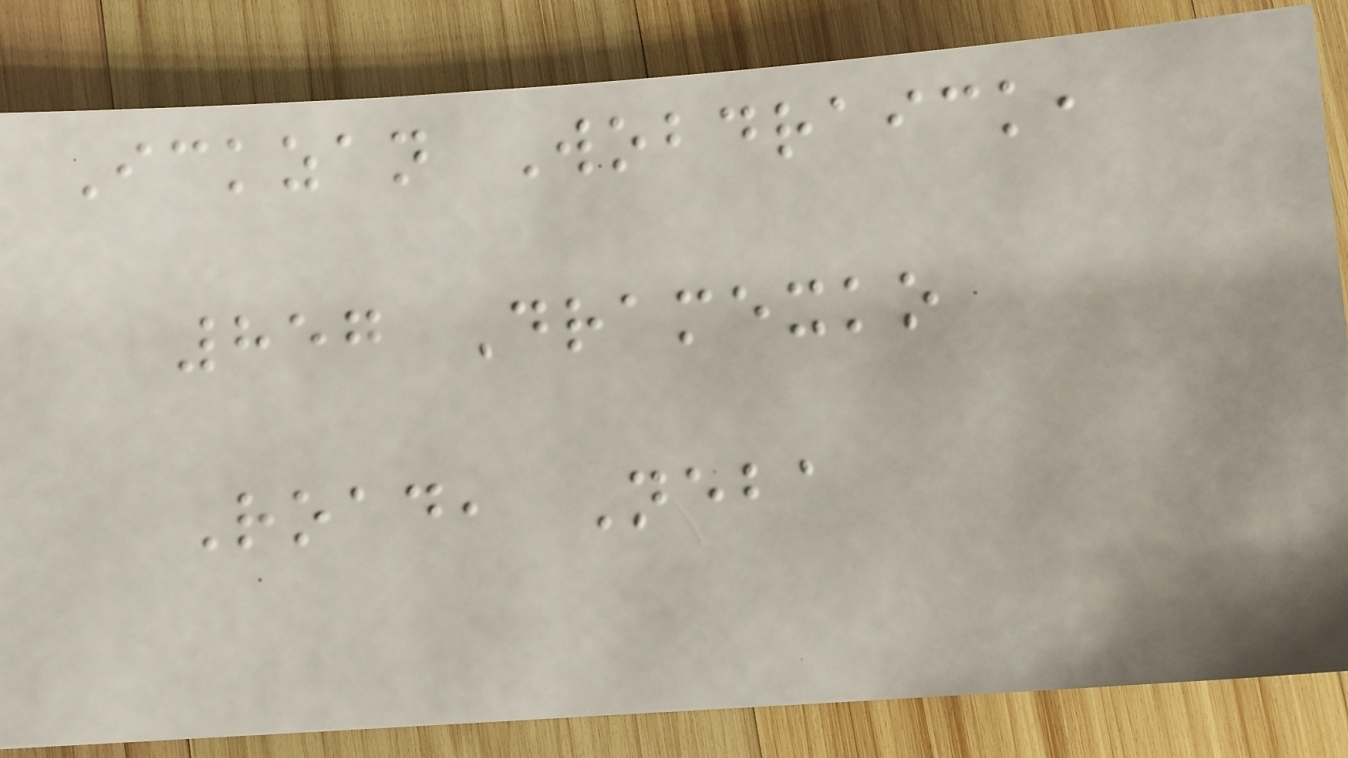Ickzan Wobdraick,
857 Dramexko
Road, Neba
